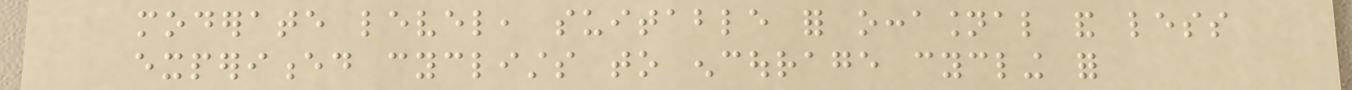moderate level, suitable for occasional and less
experienced cyclists to encourage cycling for
